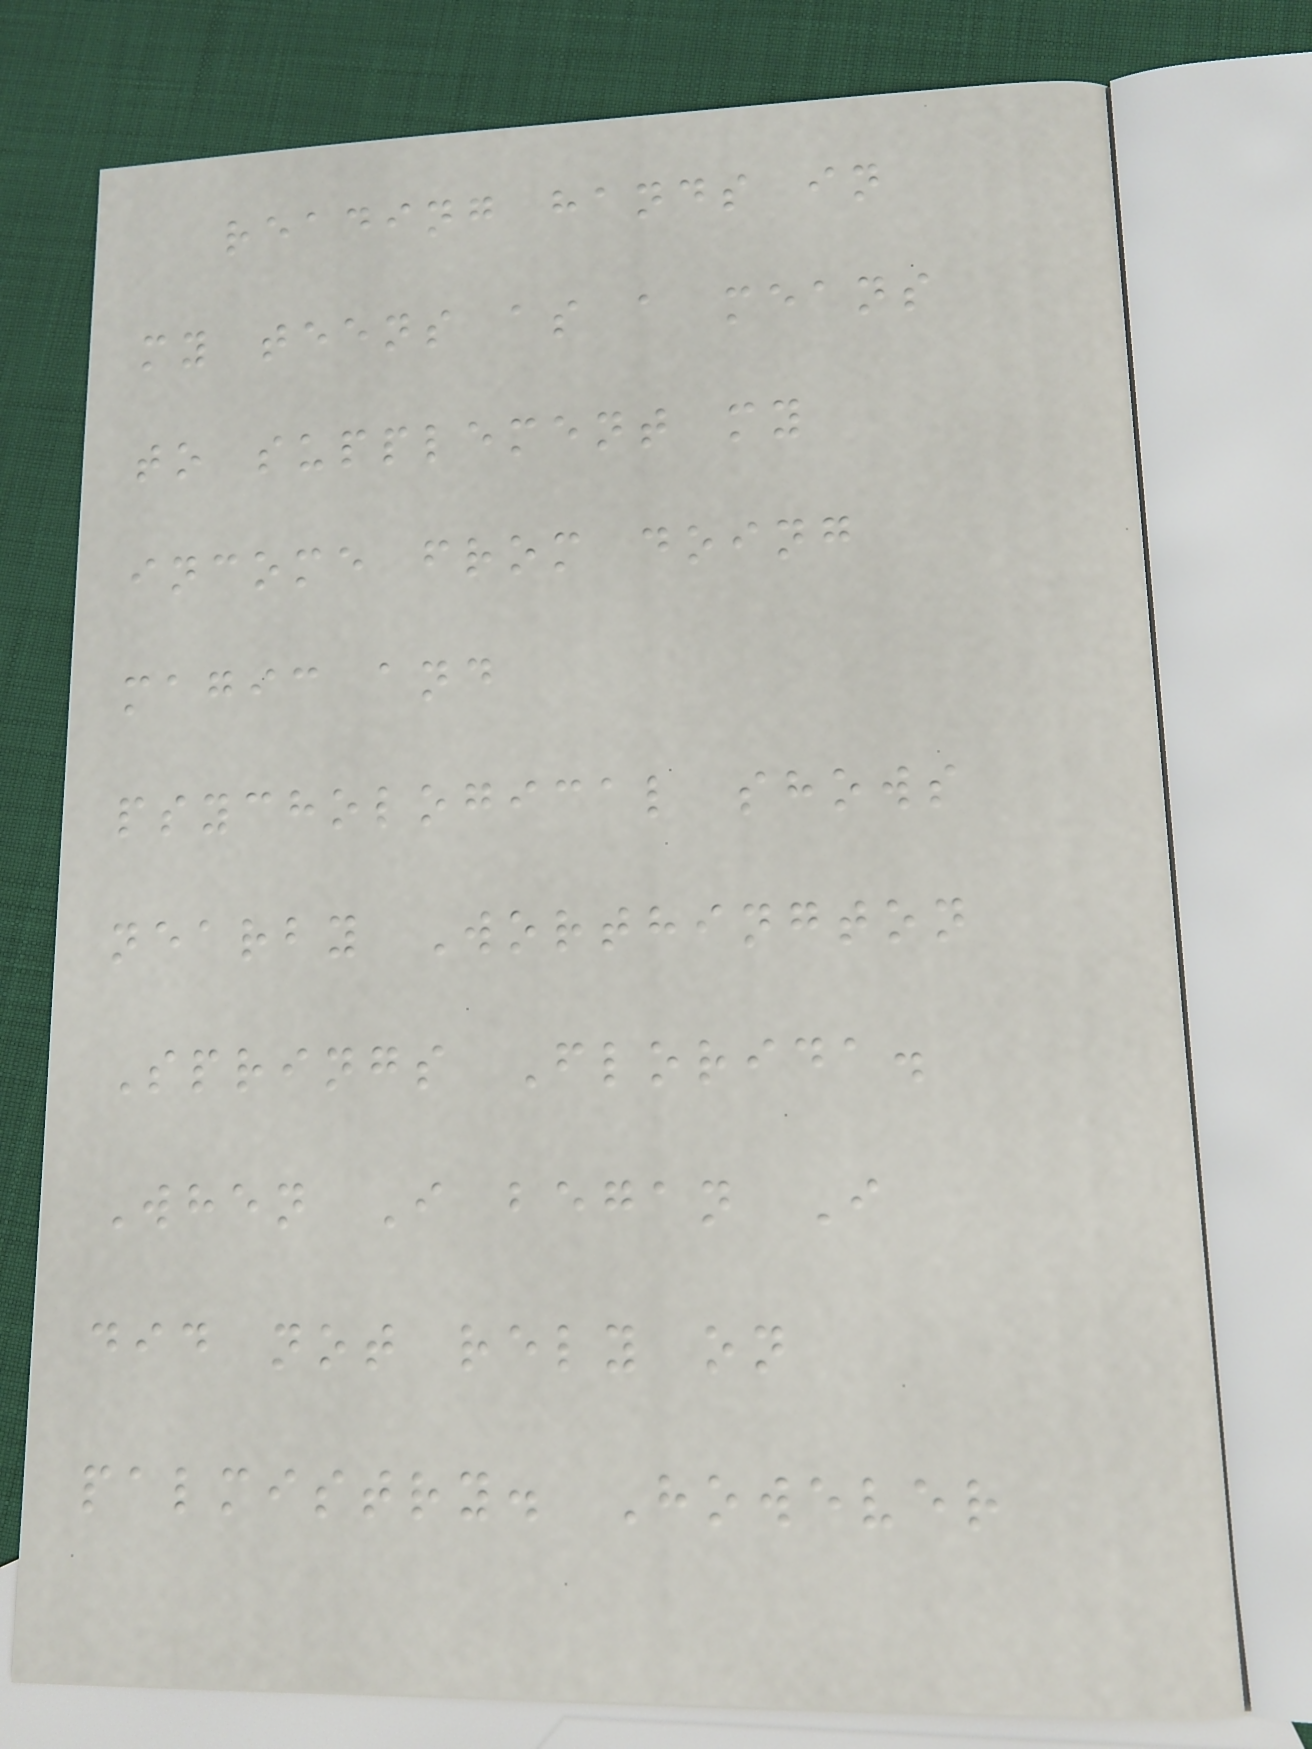reading hands in
my teens as a means
to supplement my
income from doing
magic and
psychological shows
nearby Worthington
Springs Florida.
When I began I
did not rely on
palmistry. However
